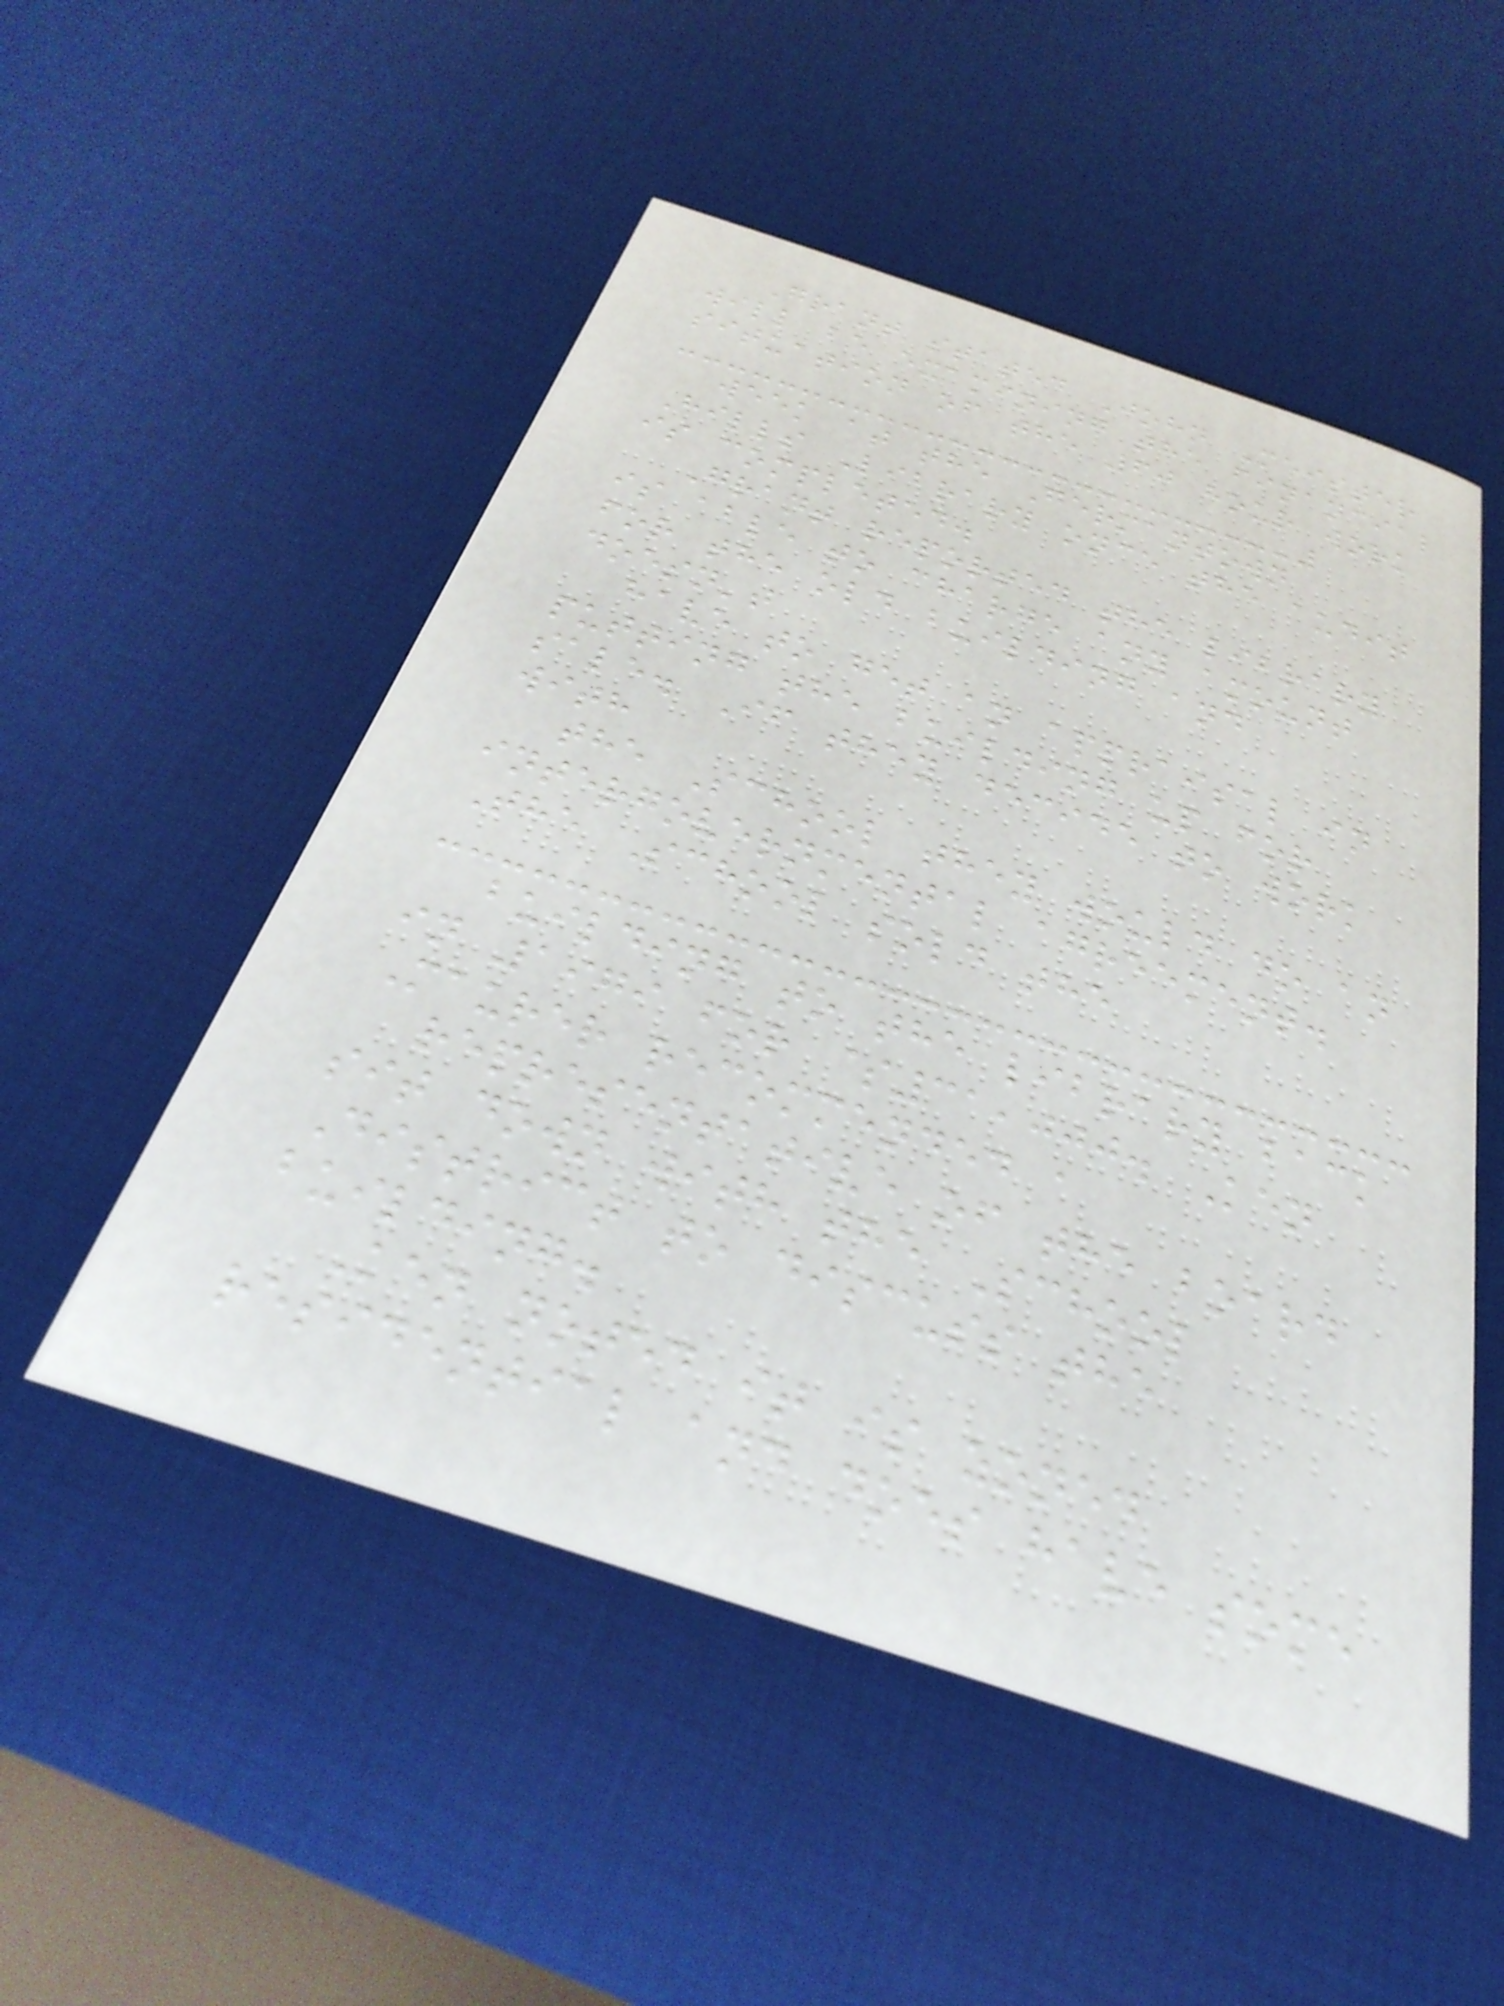Grant stated John Meister
will be examining the financial
situation of the 60 hour work
week at the Germantown
Hills Library once the audit
is completed.
Grant reported the library
is able to charge any amount
for the old building and
doesn't
have to get an appraisal in
putting the building up for
sale. If they decide to work
with
the School they would do an
intergovernmental agreement.
The School sold the
building to the library back
in 1979 for $31,000. Ken
Maurer recommended a
representative of the board
sit down with the School
District to discuss the
building.
Ken noted it is zoned
residential and does have some
